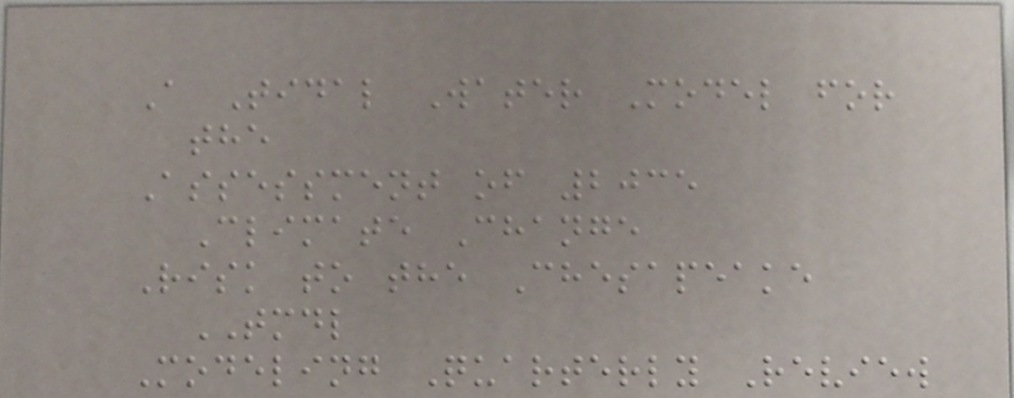A Tidal Water Model for
the
Assessment of 2035
Climate Change
Risk to the Chesapeake
TMDL
Modeling Quarterly Review
